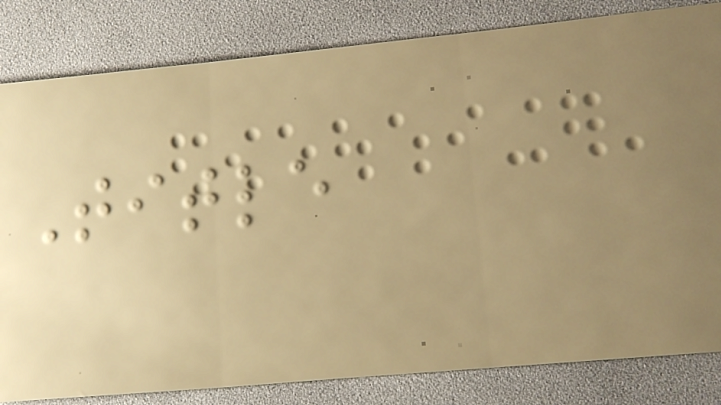Title
